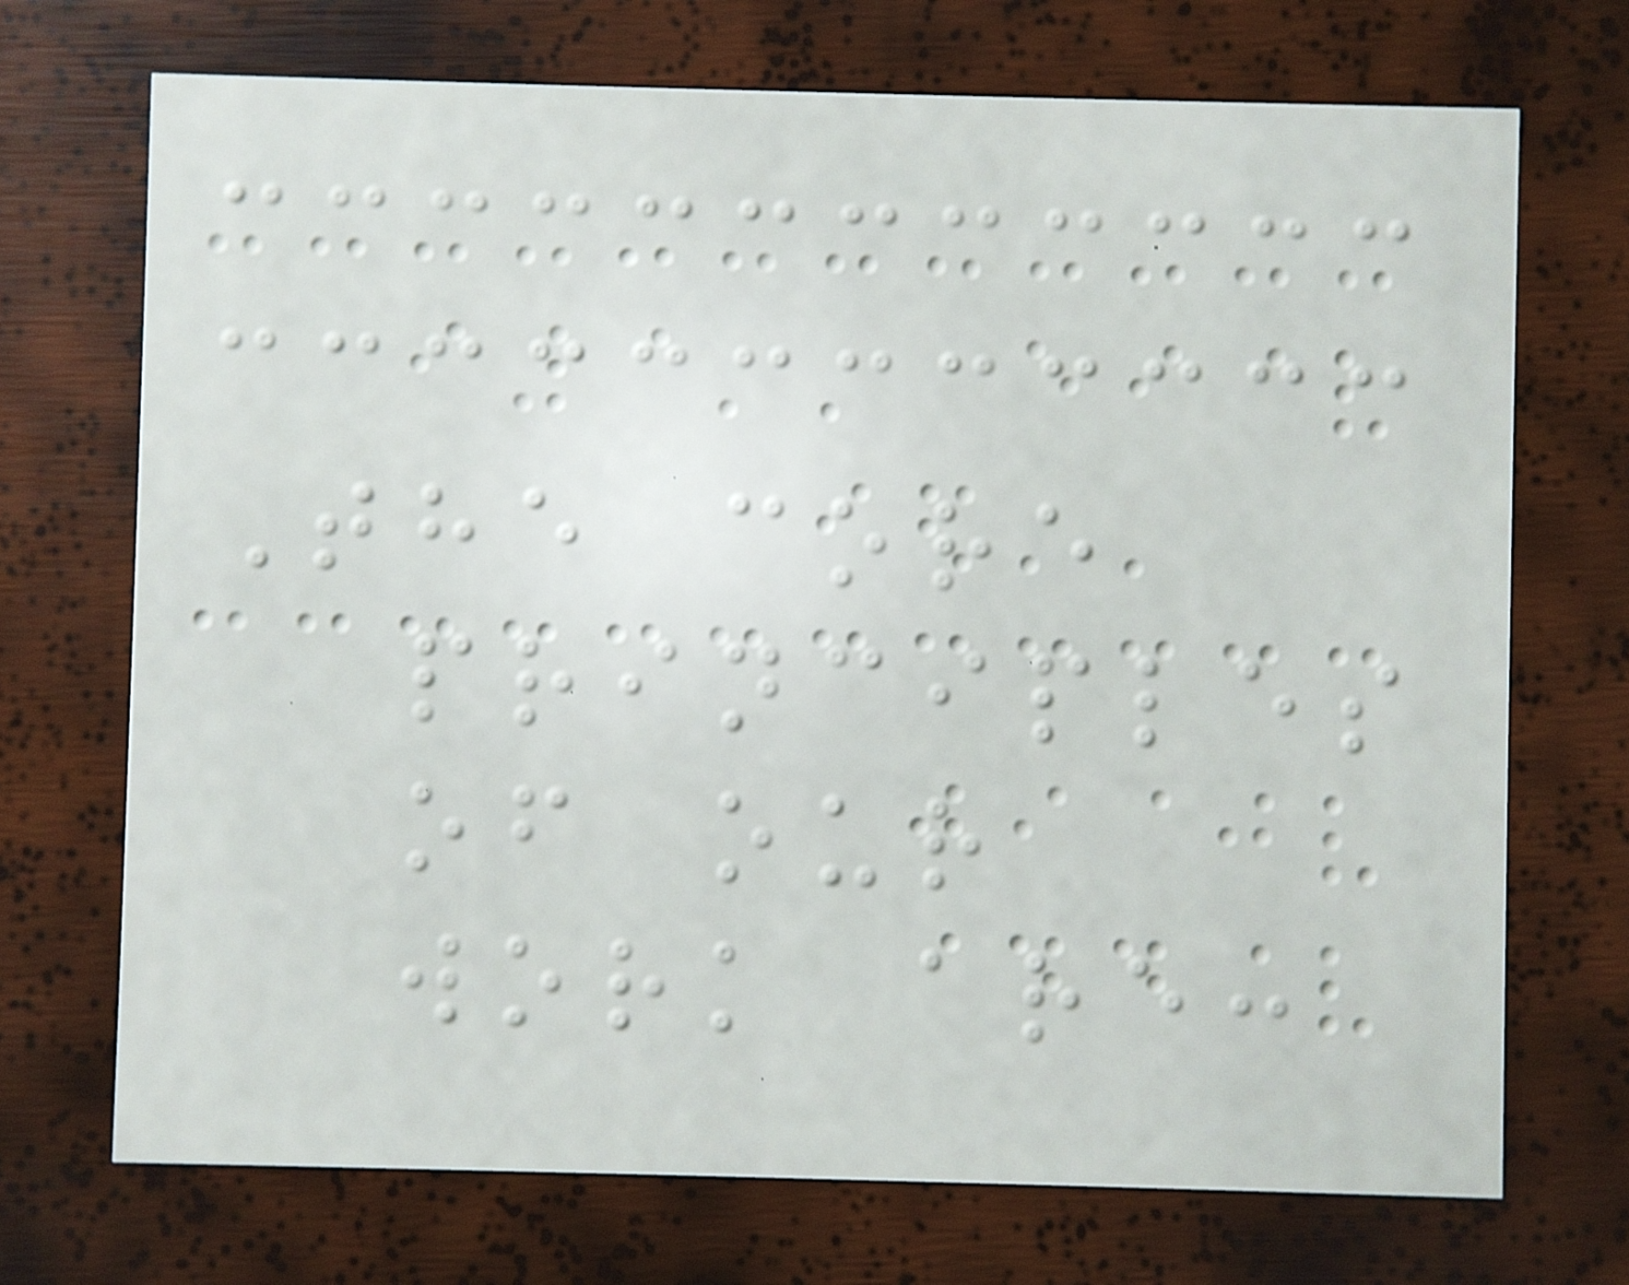The core
principles
of our
work are:
